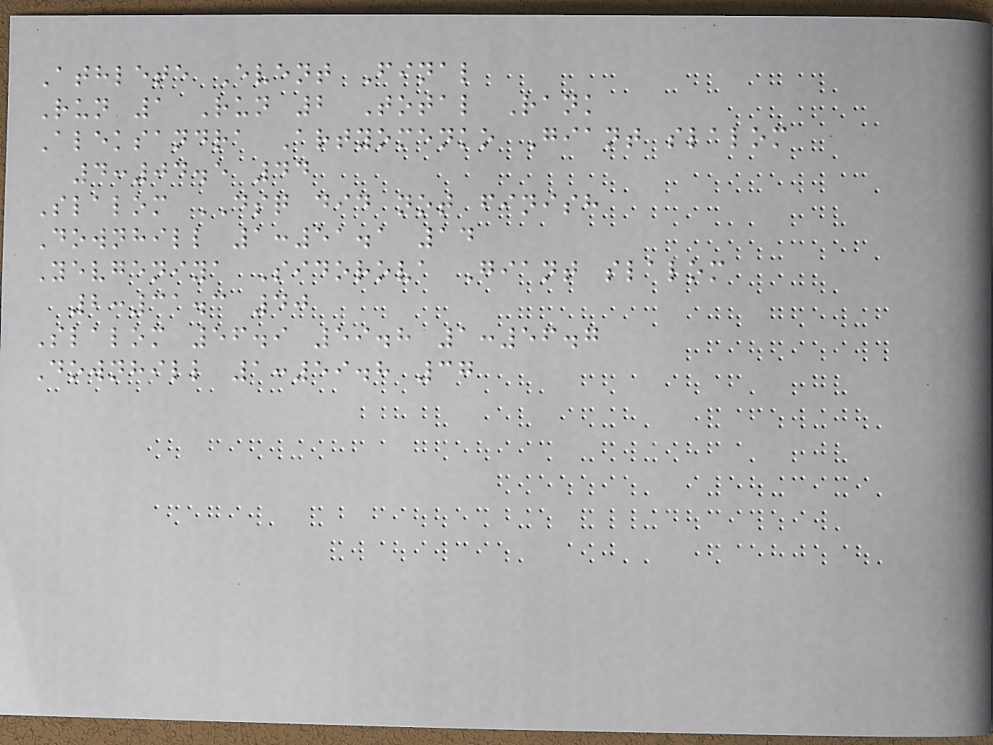Athlete Event Final
Run 1 Run 2 Total Rank
Aleksandra Artyomenko Giant slalom
4:04.5 44
Slalom DSQ did not finish
Downhill 1:51.1 14
Yevgeniya Sidorova Giant slalom
2:31.3 40
Slalom 56.9 59.8 1:56.7
Downhill 1:59.8 37
